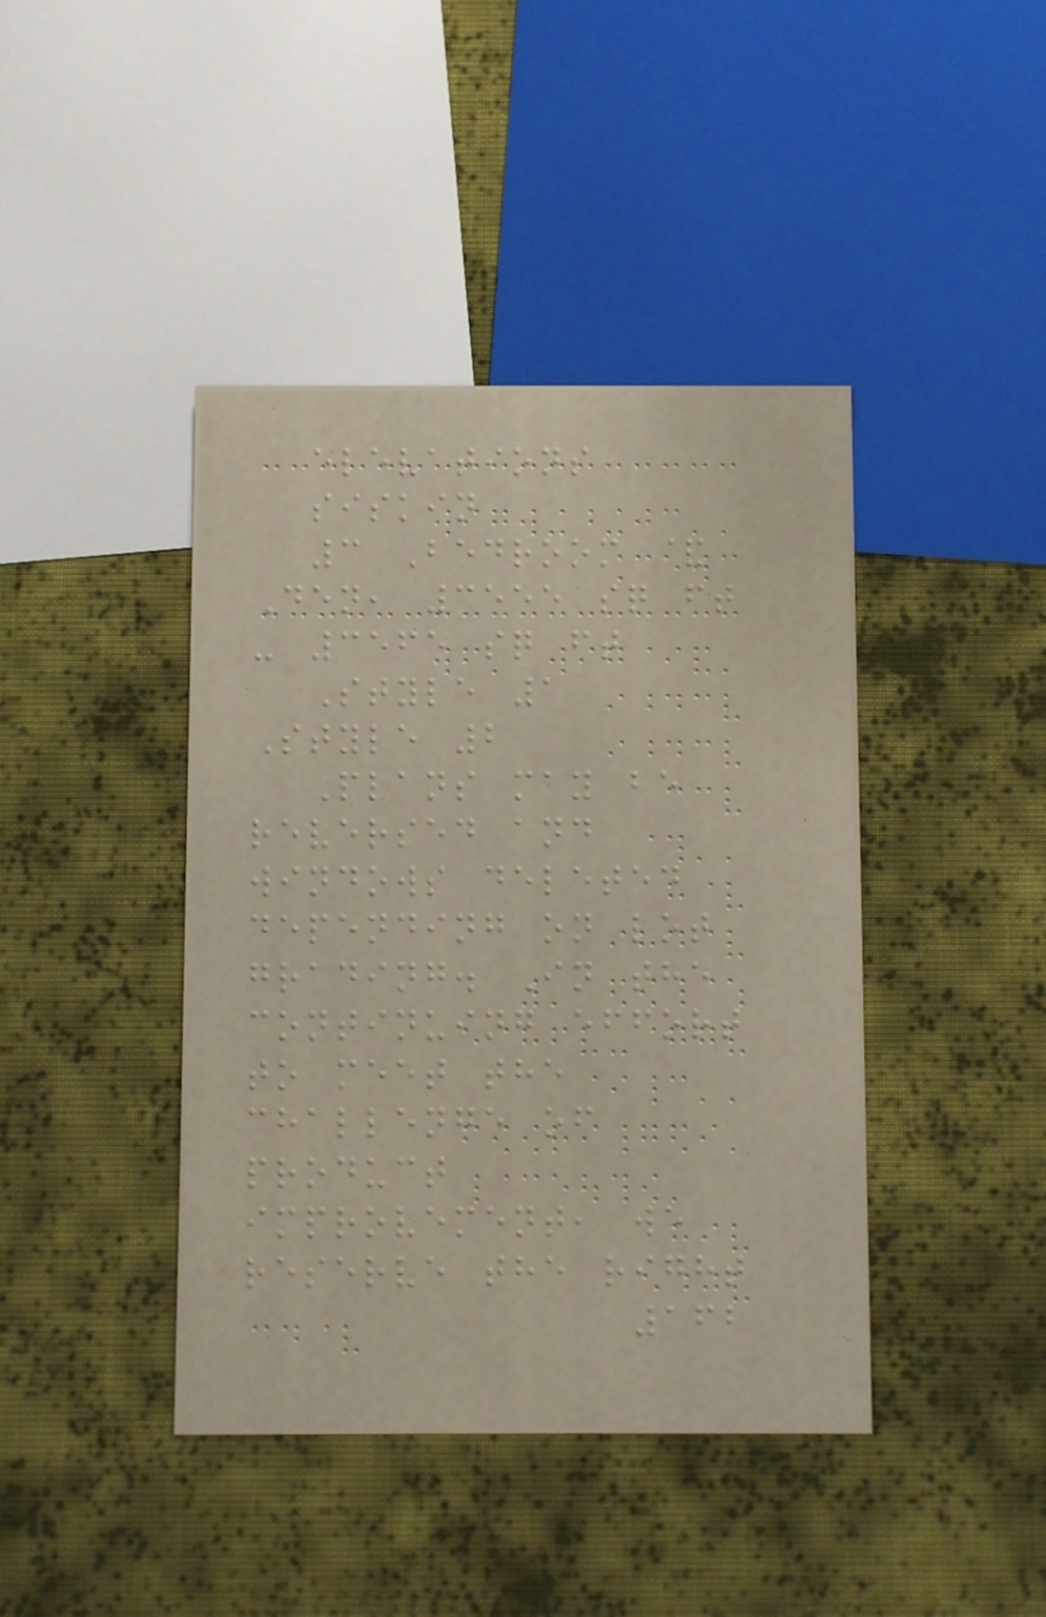elevations
siskin
3 Bedroom &
Den, 3555 sq ft
- 3565 sq ft
Style 1
Style 2
Plans may be
reversed and
windows deleted
depending on lot
grading. In the
continuing effort
to meet the
challenge of
product
improvement, we
reserve the right
162
